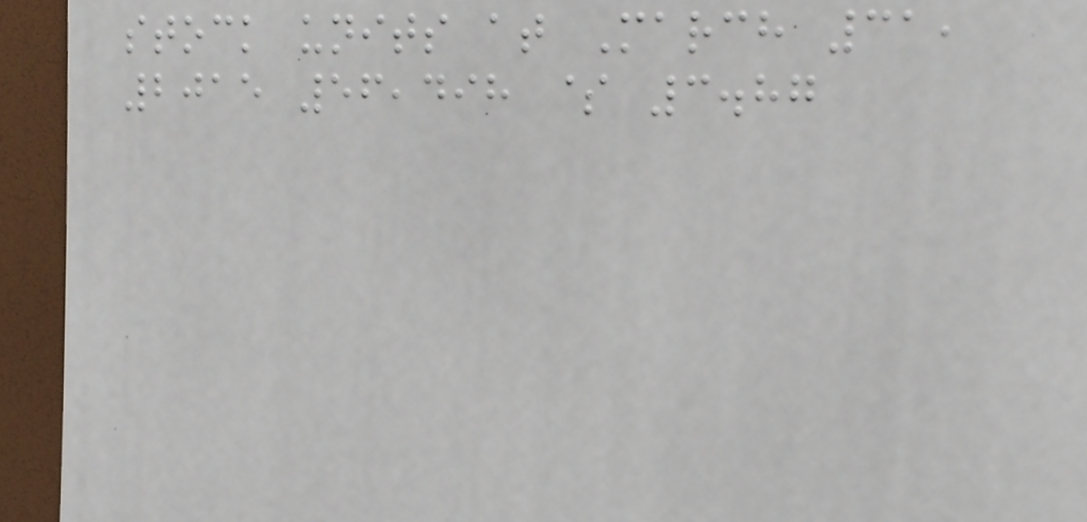stock units at March 31,
2015 56,498 $ 3.87
